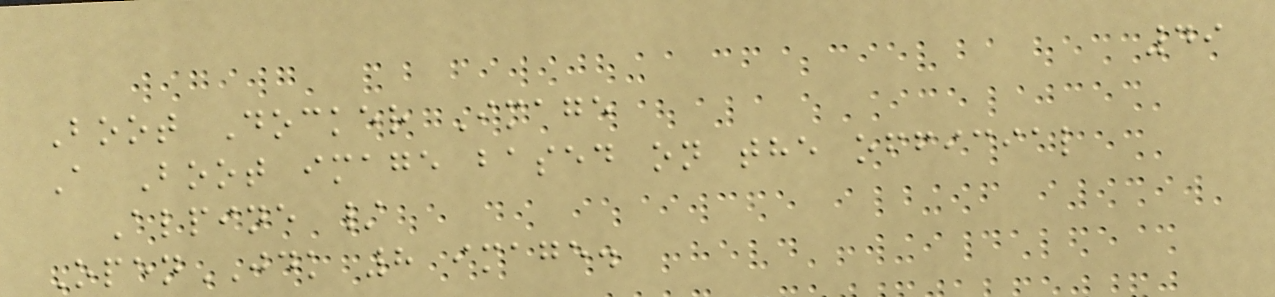49
Boot Docker Image
A Boot image based on the official
Alpine /
OpenJDK 8 image.
